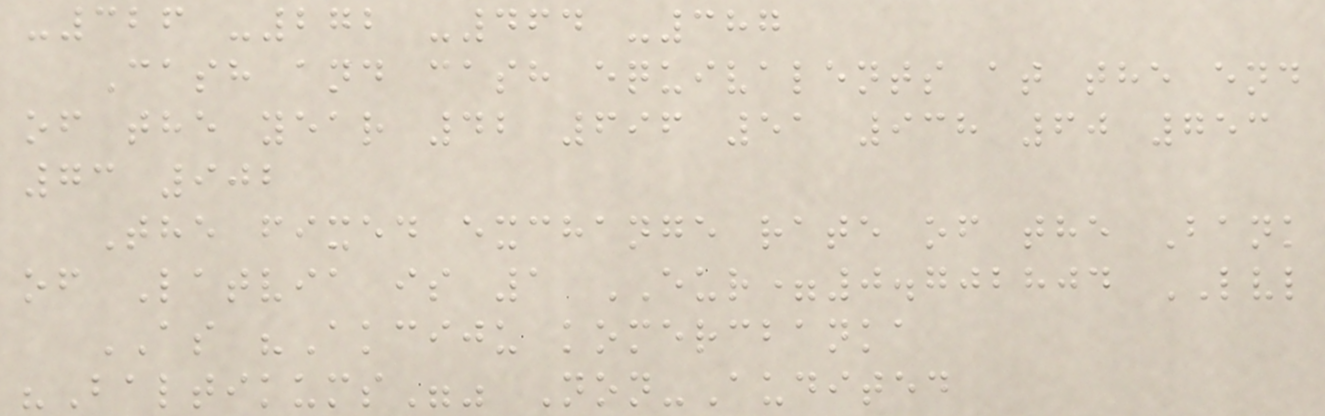-326 -272 -464 -387
Cash and cash equivalents at the end
of the year 42 696 51 938 60 753
73 902
The fixed exchange rate of the Bank
of Latvia is 1 EUR=0.702804 LVL
AS "Akciju komercbanka
"Baltikums"" Non-Audited
